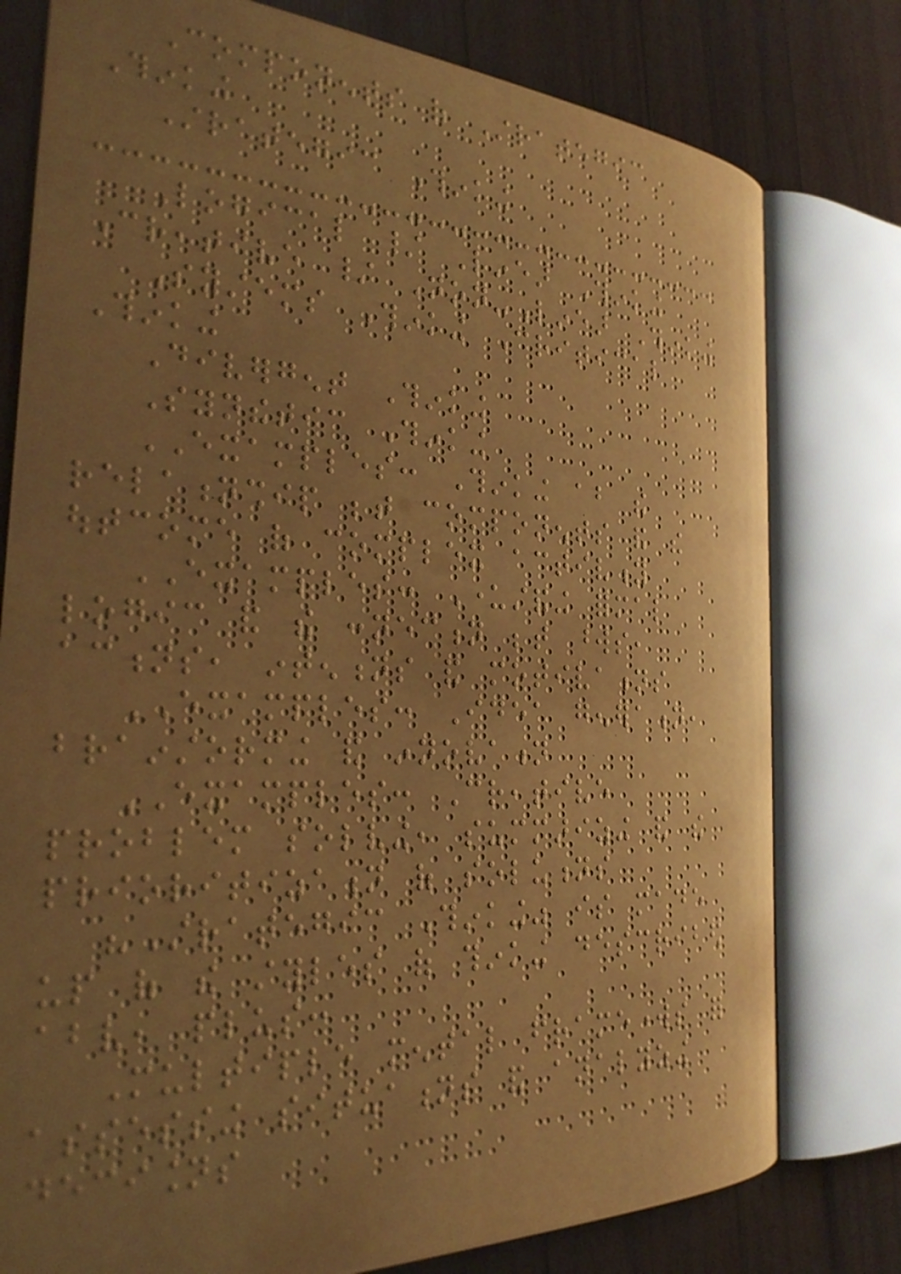Components of Strategic
Thinking
Strategic Thinking
Logical / Linear Thinking
Creative / Non-Linear Thinking
Systems Thinking Critical
Thinking
Divergent Thinking
Synthetic Thinking
EXAMPLES: Thinking about the
relationship between components and the
outcome of complex activity
EXAMPLES: Understanding formal
logic and the connection between words,
actions, intentions and motivations
EXAMPLES: Idea generation,
brainstorming and innovation
EXAMPLES: Creative
problem solving, summarizing and the
prioritization of solutions
"Strategic Thinking" is made
up of the styles of thinking described
above, plus:
Multiple mental frameworks for
assessing situations and analyzing
decisions
